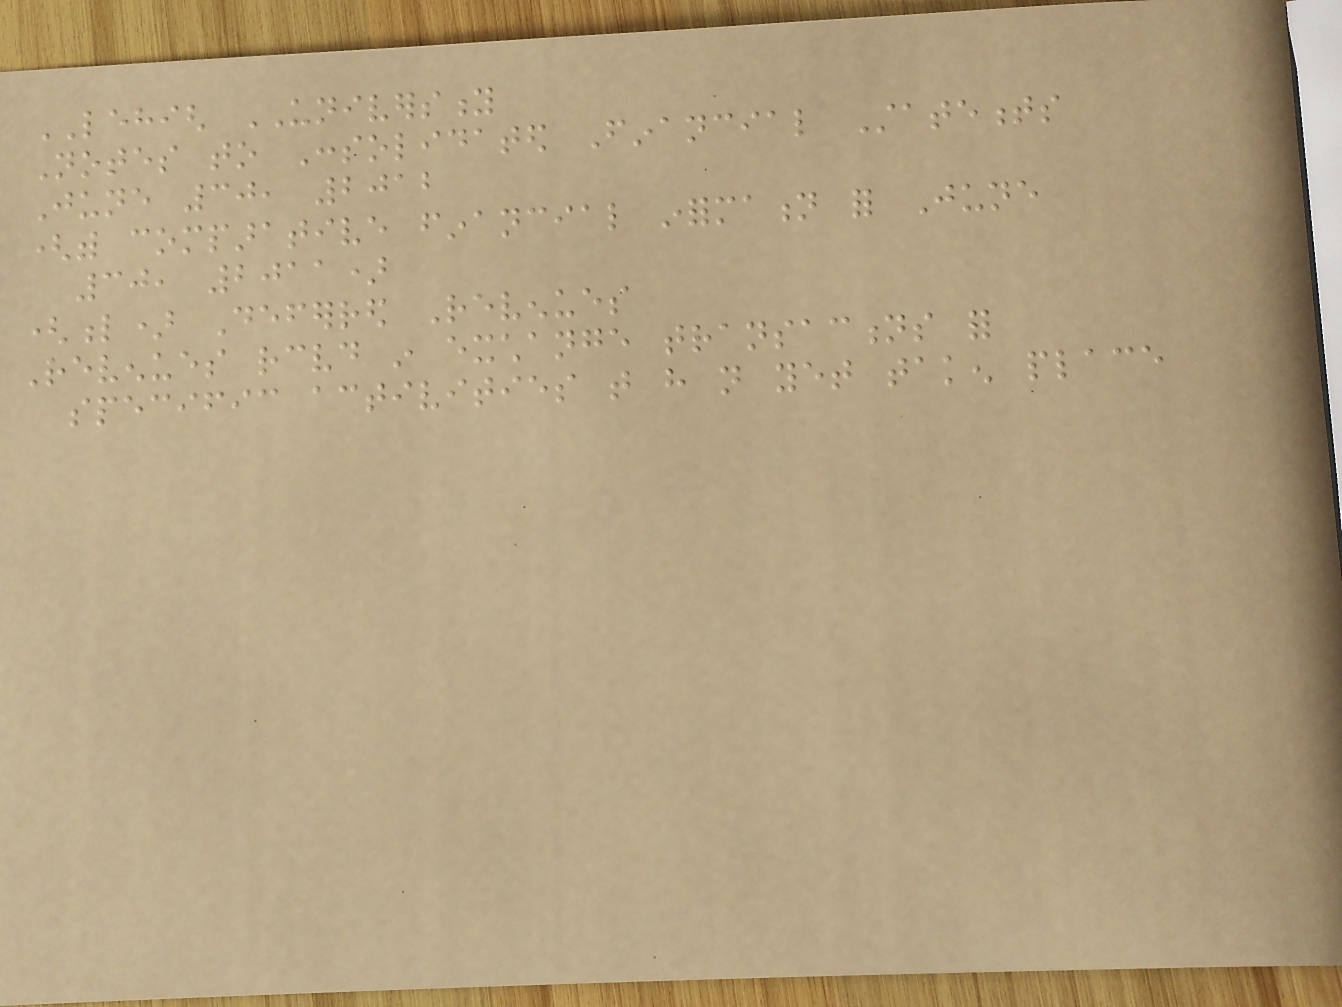LEHIGH UNIVERSITY
Notes to Consolidated Financial Statements
June 30, 2012
(with comparative financial information for June
30, 2011)
(l) Deferred Revenues
Revenues received in exchange transactions for
specific activities that have not yet taken place
